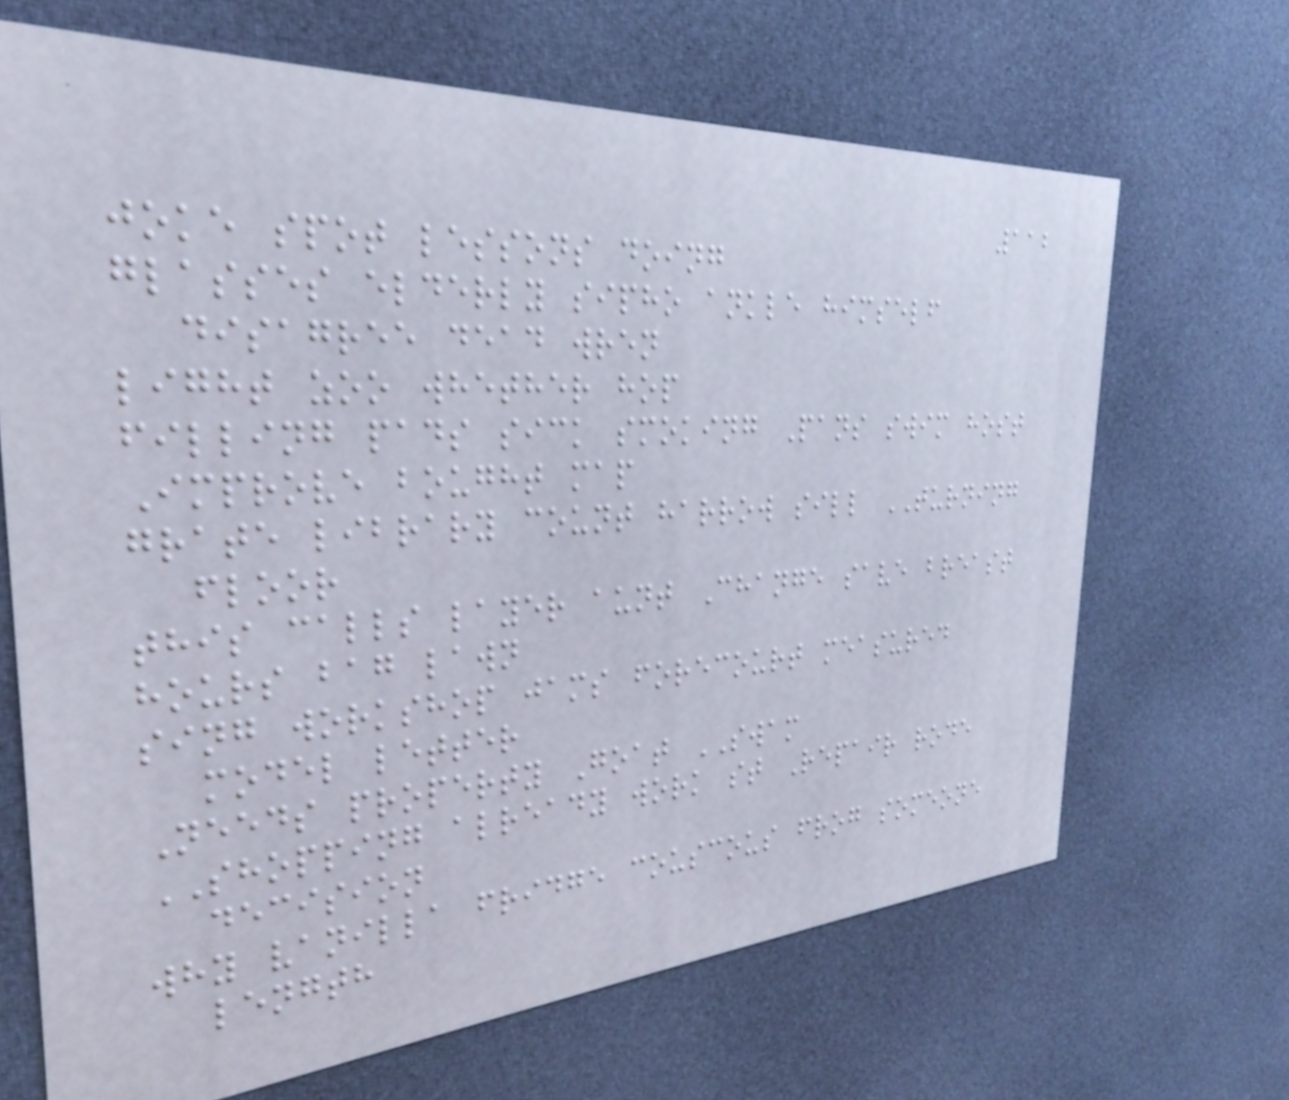112
joke spot lessons doing
glasses elderly sipho ankle himself
disagree dead wren
light zoo whether hop
filling pads sick smoking Pans swim host
Improve bought map
grate library count harrow sill TURNING
floor
this calls layer aunt Change save breast
hours bag lawn
sing workshop jams forecourt measured
model letter
Needs property Goat SWAM
SHOPPING already work st Repair rode
decision
why vanilla fridge couscous frog someone
length
